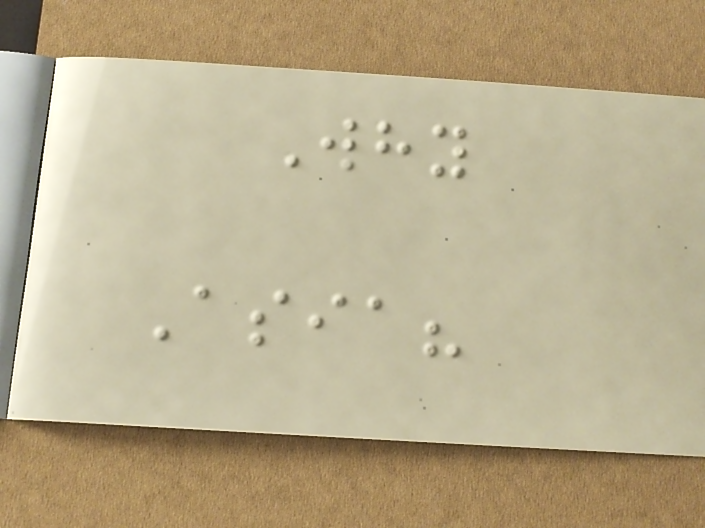Why
Asia?
